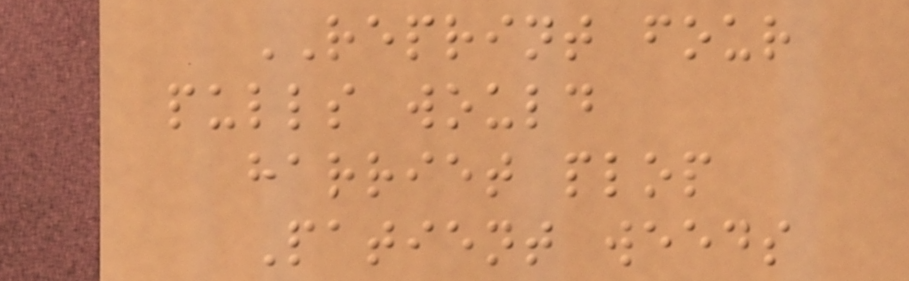REPRINT four
pulls would
harriet plop
Patient weeds
